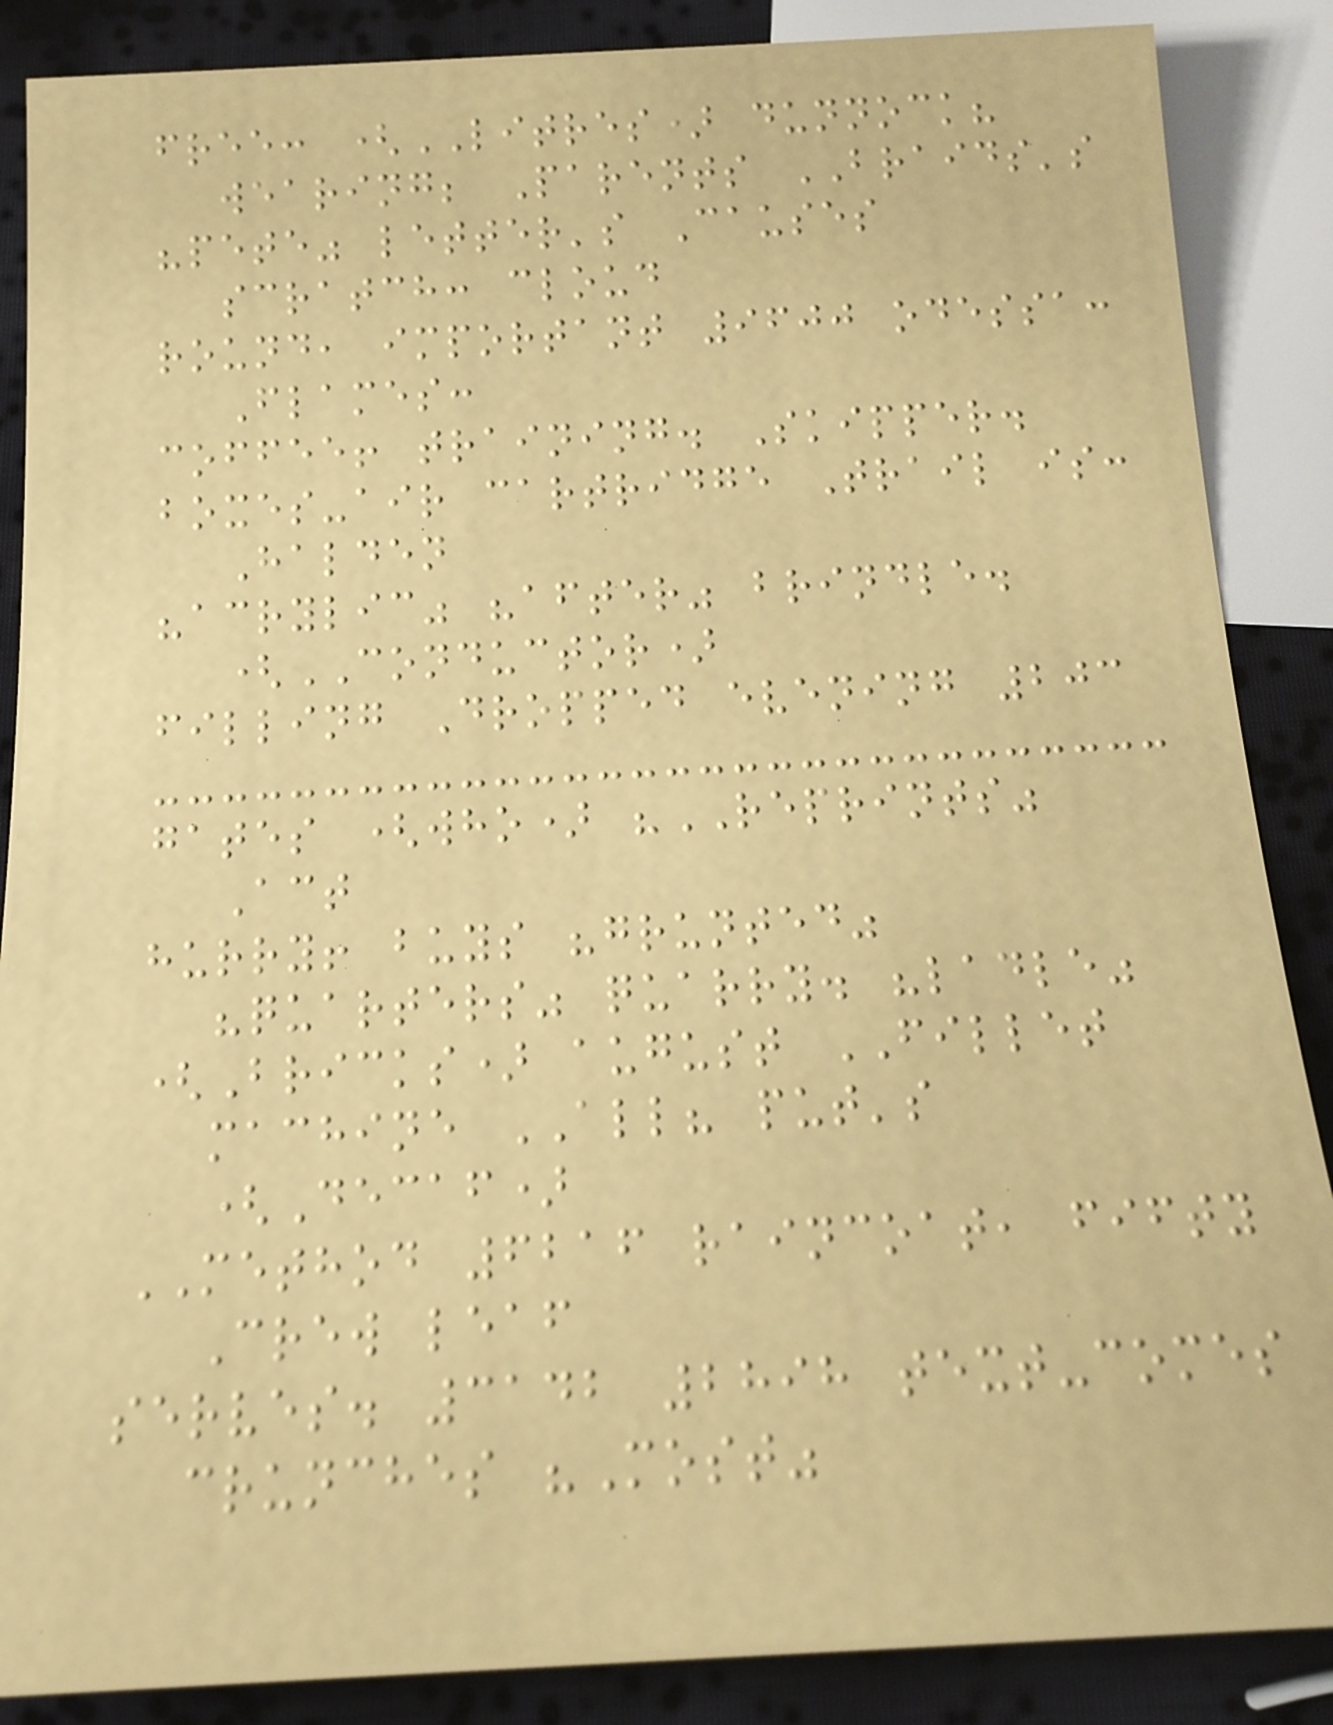free: (LITRES) dunnock?
wearing; Parents BRAIDS's
"pete" letter's Causes
scratch: cloud
round, important 9600 odessa:
Flames:
coffee! training. Skipper.
boxes-air cartridge Trail is:
Halden
"acrylic" "after" brindle.
(CONDUCTOR)
filling Dropped evening 203
gates (who) "REPRINTS"
Act
hurry! buys "grunted"
"quarters" quarry. "ladle"
(Bricks) august FILLET
machine ALL? put's
(Decaf)
METHOD 6216 raincoat, fifty
Crew leaf
serves. 3142 2898 text-comes
crunches "Most"
